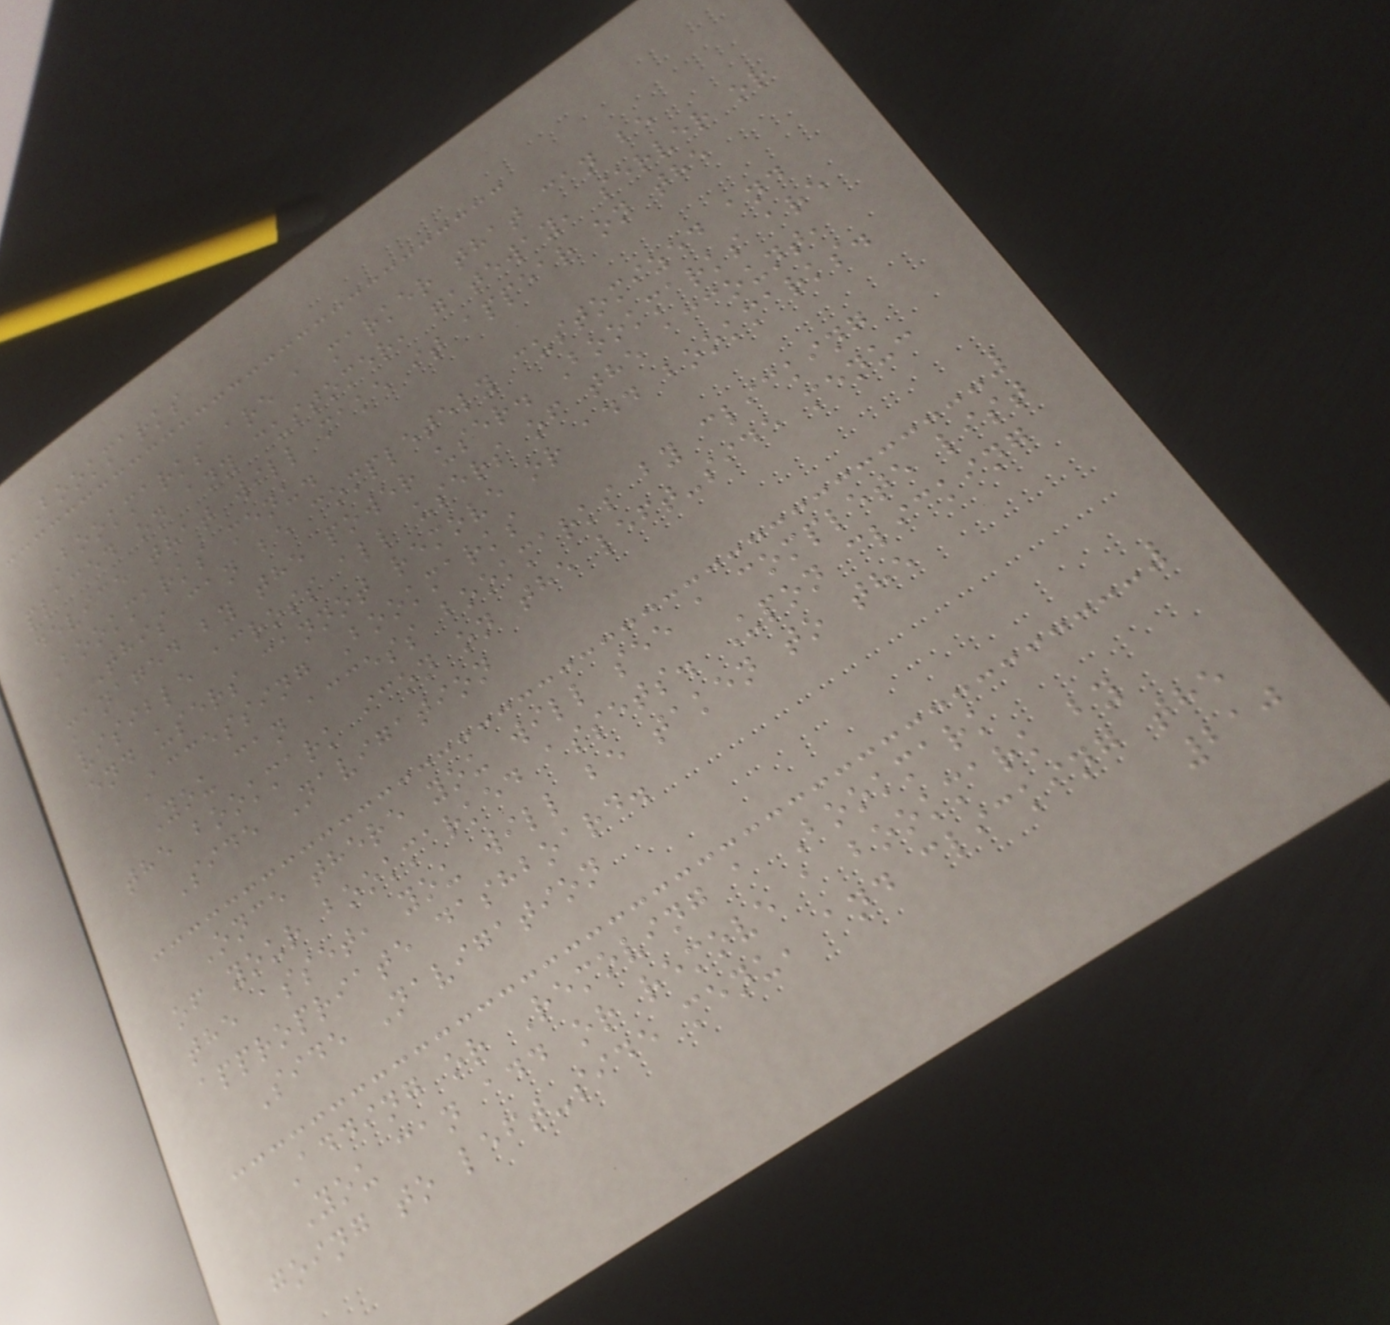Bookmarks
Bookmarks are a marker that can be
placed on any customer, gateway, server or
device that will make it appear on the
Bookmarks menu.
This can be completely customized and
managed by the power user. Bookmarks are
visible across all users of the account,
end users cannot remove or add bookmarks.
Accessing Bookmarks
You can access bookmarks by clicking
the bookmark icon on the left-side menu:
Side Navigation
Once there you will see a complete list
of your bookmarked assets. Upon clicking
the asset, you will be taken to the
appropriate dashboard.
Side Navigation
Adding or Removing a Bookmark
You can add or remove a bookmark by
going to left-side menu, and clicking the
210
